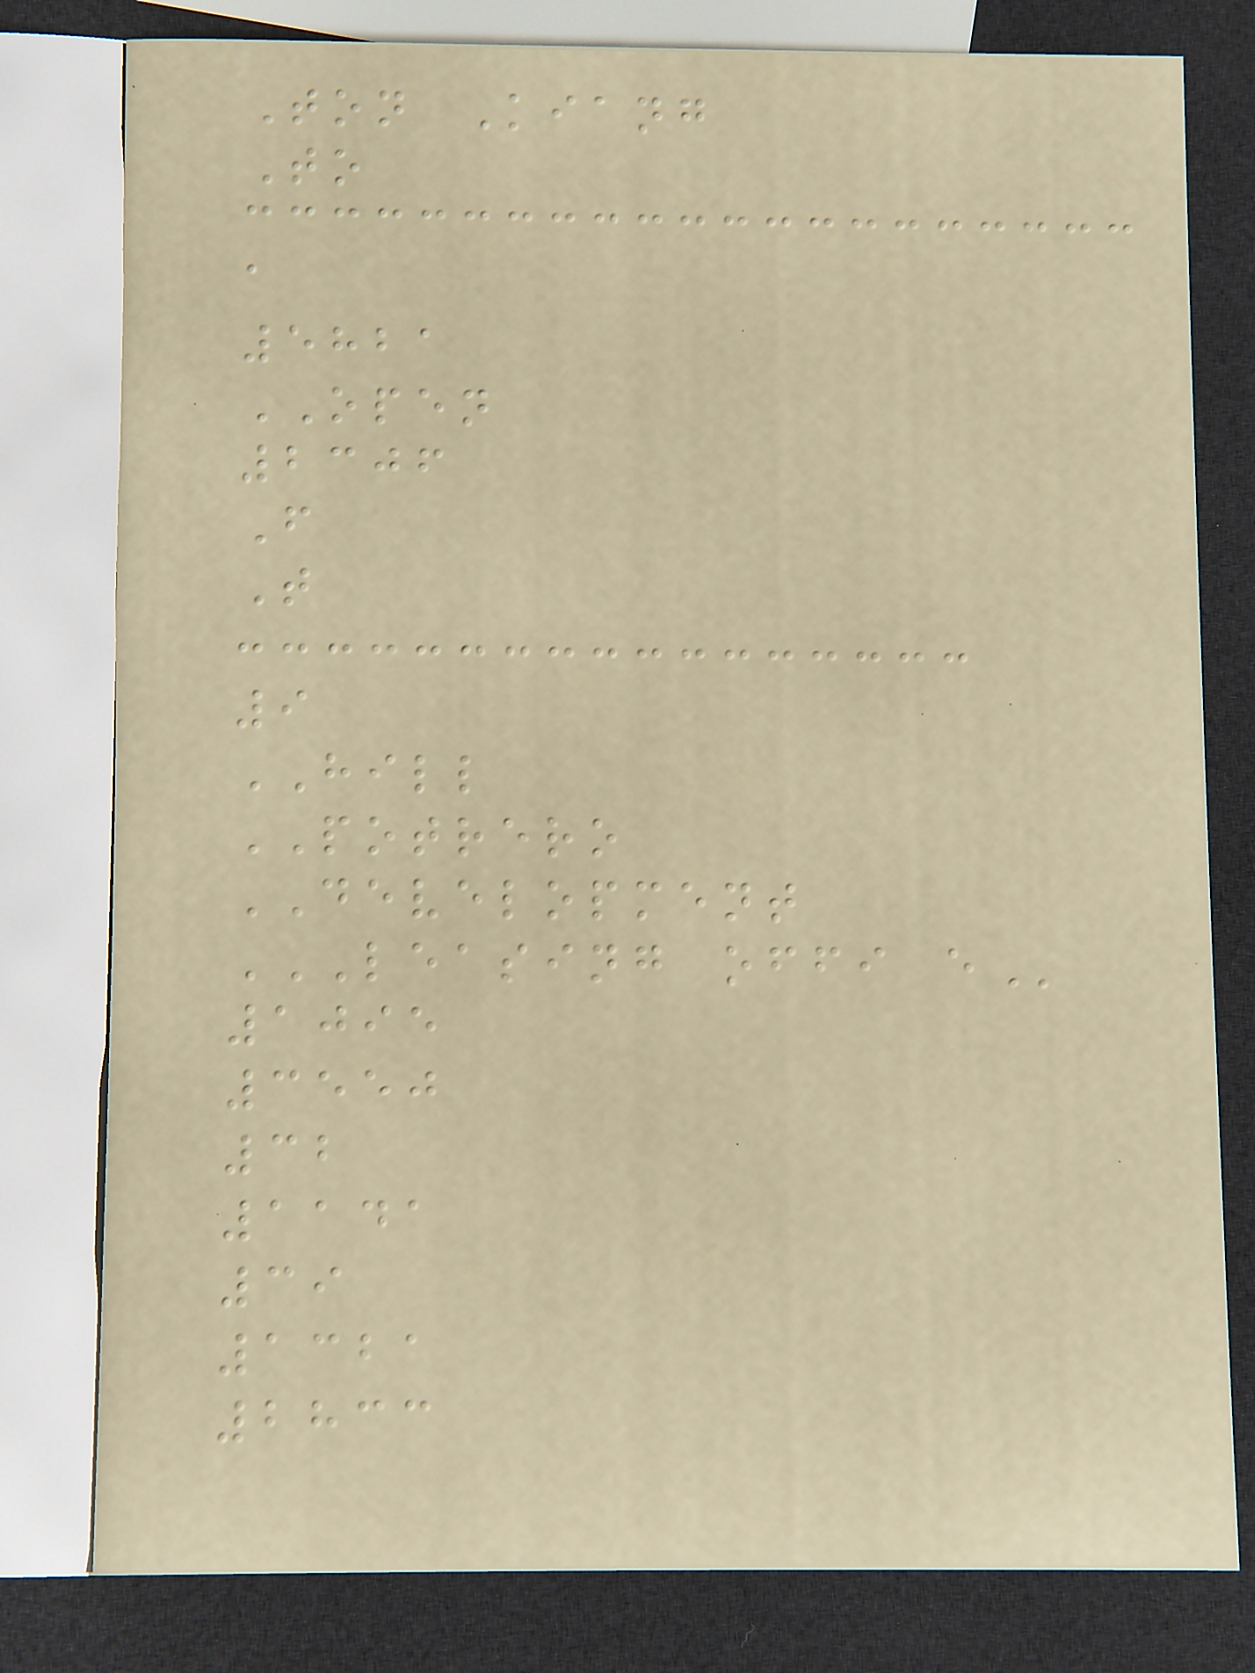Ton Kiang
To
a
5821
OPEN
2306
F
T
9
HILL
POTRERO
DEVELOPMENT
LEASING OFFI E
1095
3550
32
1141
39
1321
2833
